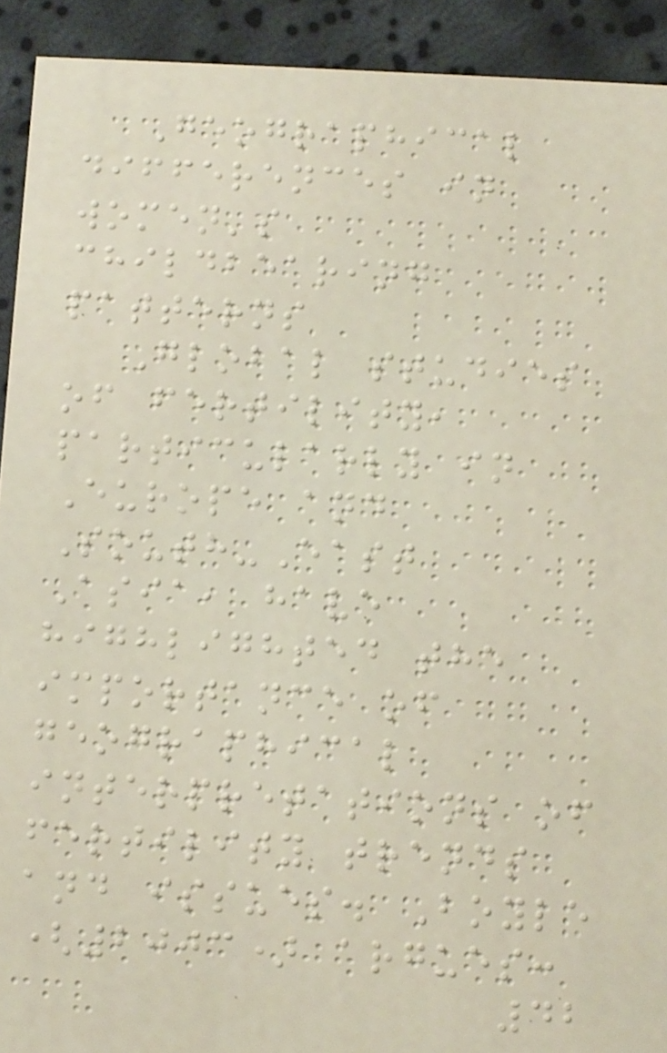Geographical
differences in
women's
childbearing
patterns
Global studies
of fertility,
particularly in
Europe and
South-East
Asia, have
highlighted the
importance of
geographical
interpretations of
fertility trends
and issues. Boyle
(2003) argues:
42
